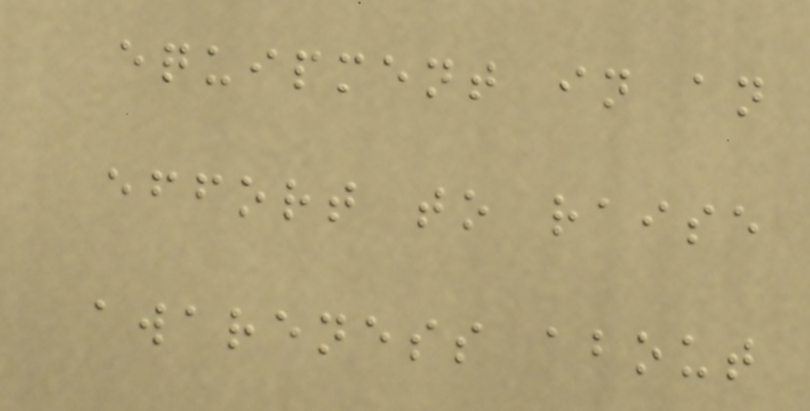equipment in an
effort to raise
awareness about
